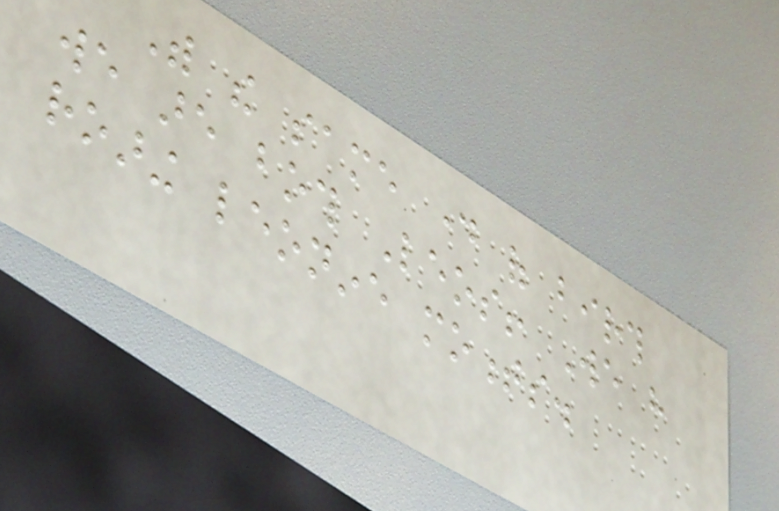With the same day of birth
we are both Leos! We have
roaring leonine moments.
